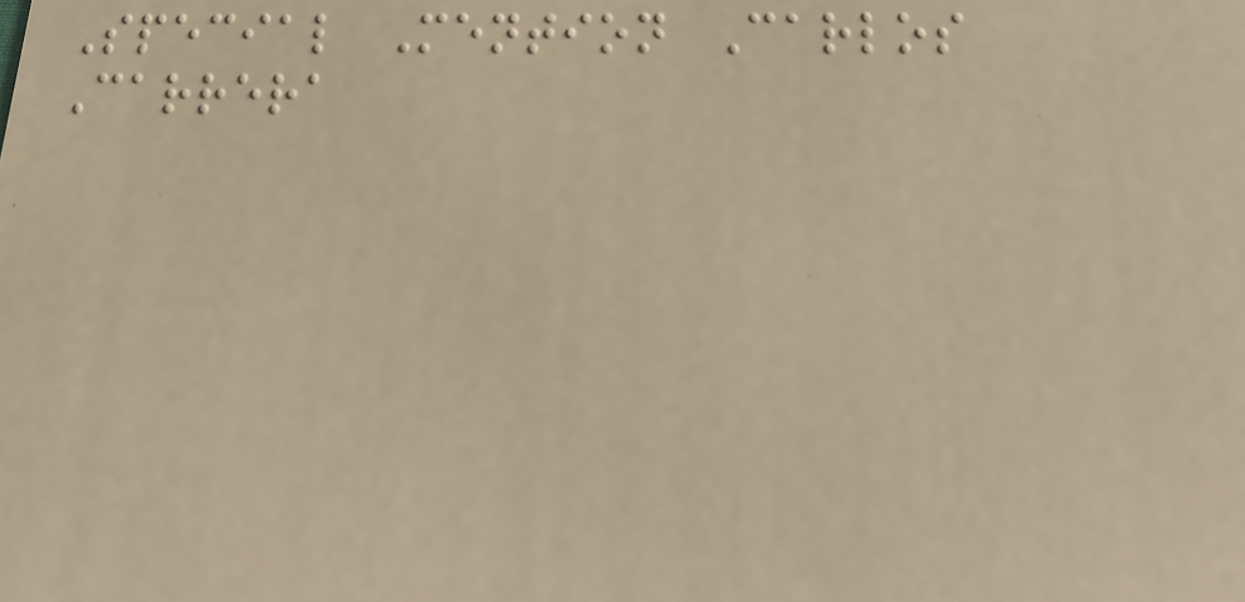Special Mention Carlos
Carrera
